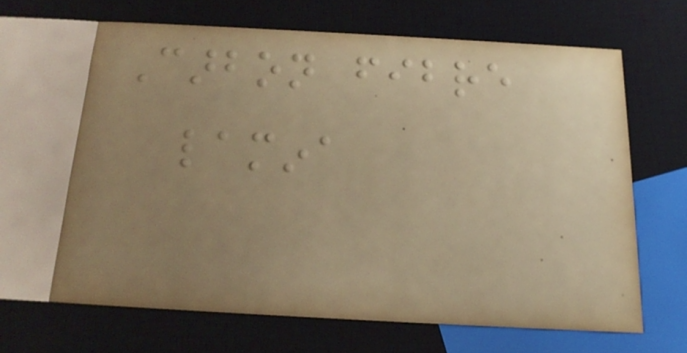Carbon fibre
lamina
